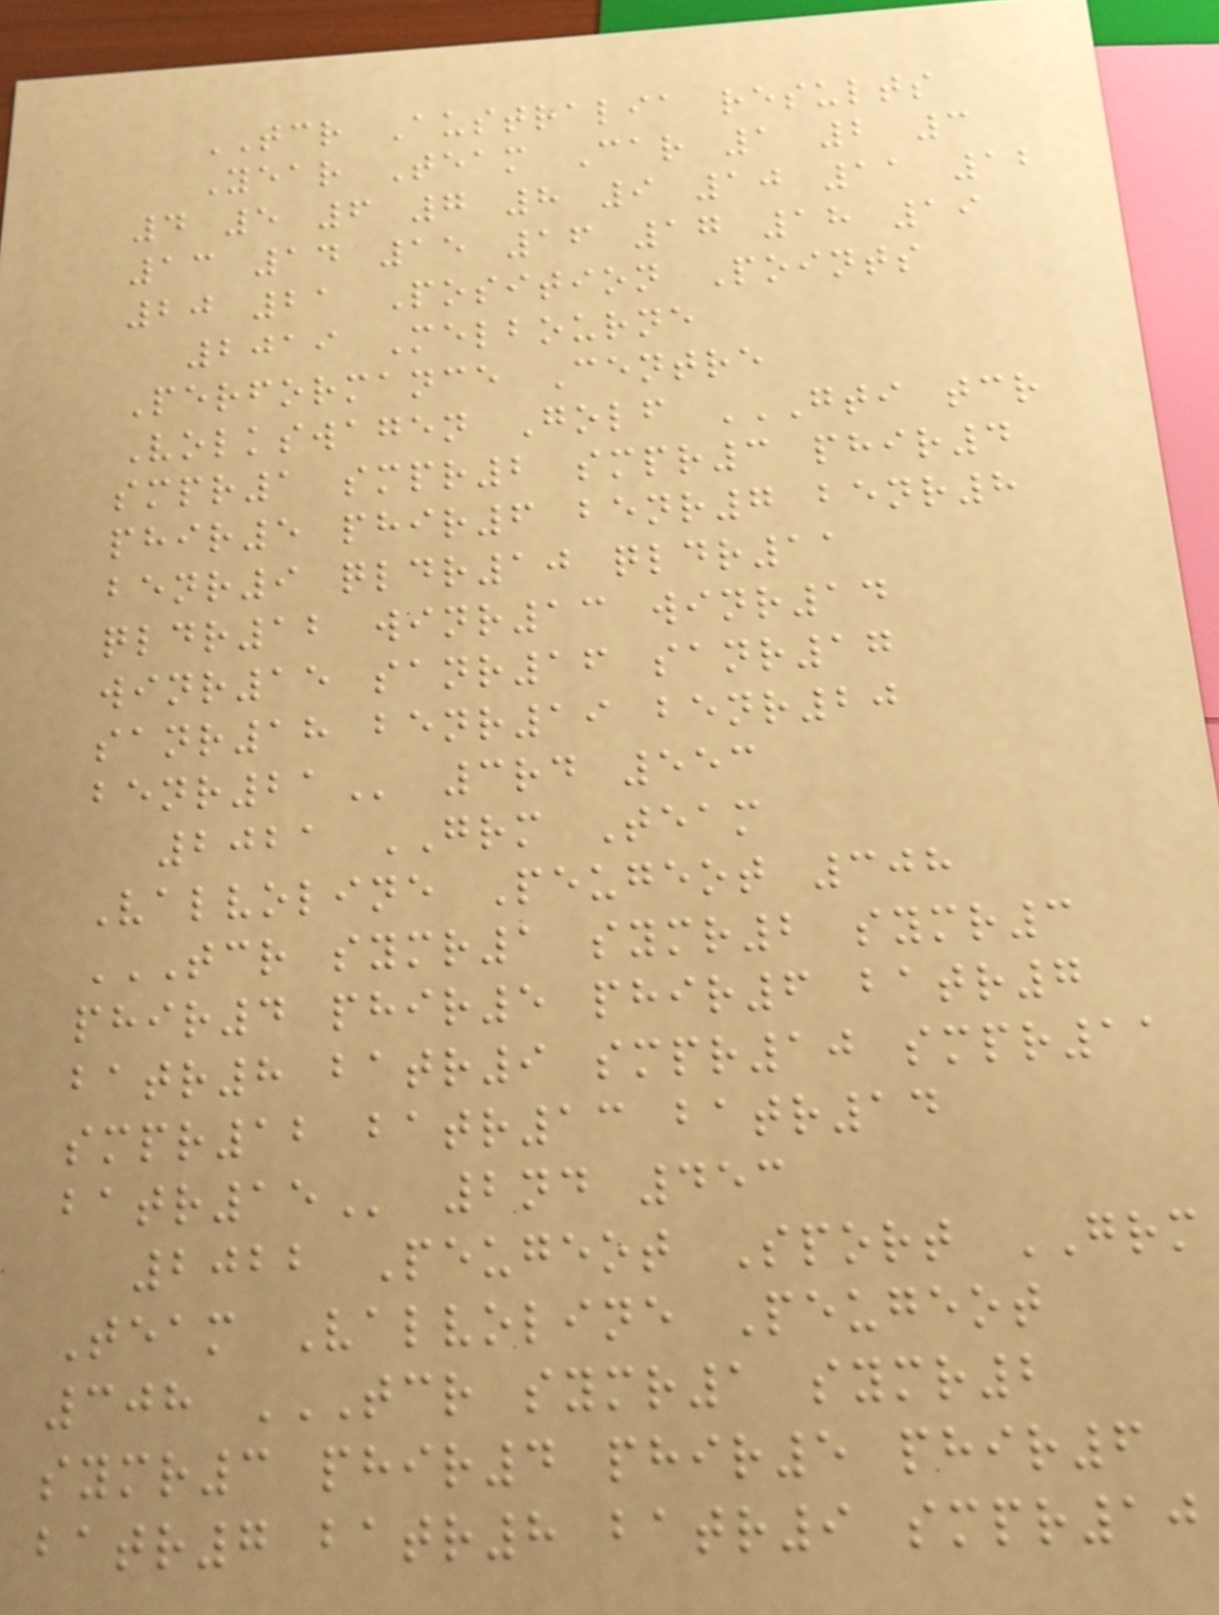TCR Australia results
Year Team Car 1 2 3
4 5 6 7 8 9 10 11 12
13 14 15 16 17 18 19
20 21 Position Points
2019 Melbourne
Performance Centre
Volkswagen Golf GTI TCR
SMPR1 SMPR2 SMPR3 PHIR4
PHIR5 PHIR6 BENR7 BENR8
BENR9 QLDR10 QLDR11
QLDR12 WINR13 WINR14
WINR15 SANR16 SANR17
SANR18 BENR19 BENR20
BENR21 3rd 553
2021 GRM Team
Valvoline Peugeot 308
TCR SYMR1 SYMR2 SYMR3
PHIR4 PHIR5 PHIR6 BATR7
BATR8 BATR9 SMPR10 SMPR11
SMPR12 BATR13 BATR14
BATR15 2nd 453
2022 Peugeot Sport GRM
Team Valvoline Peugeot
308 TCR SYMR1 SYMR2
SYMR3 PHIR4 PHIR5 PHIR6
BATR7 BATR8 BATR9 SMPR10
